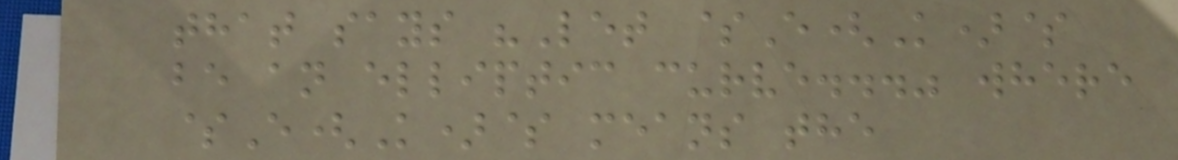that says "Let $E(K)$
be an elliptic curve..." where
$E(K)$ means the
